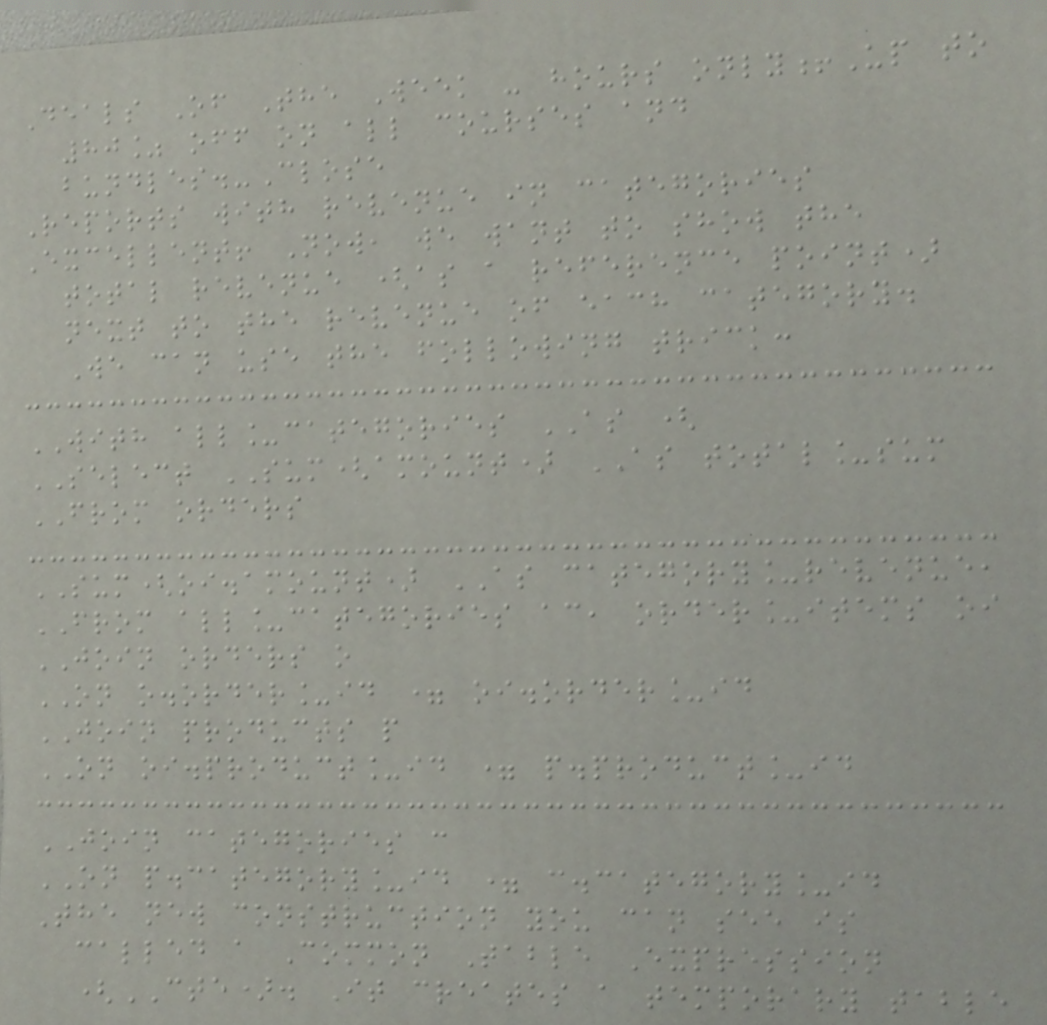Deals Of The Week - hours only!Up to
80% off on all courses and
bundles.-Close
Reports with revenue in categories
Excellent! Now, we want to show the
total revenue (as a reference point)
next to the revenue of each category.
We can use the following trick:
WITH all_categories AS (
SELECT SUM(amount) AS total_sum
FROM orders
SUM(oi.amount) AS category_revenue,
FROM all_categories ac, order_items oi
JOIN orders o
ON o.order_id = oi.order_id
JOIN products p
ON oi.product_id = p.product_id
JOIN categories c
ON p.category_id = c.category_id
The new construction you can see is
called a Common Table Expression
(CTE). It creates a temporary table
